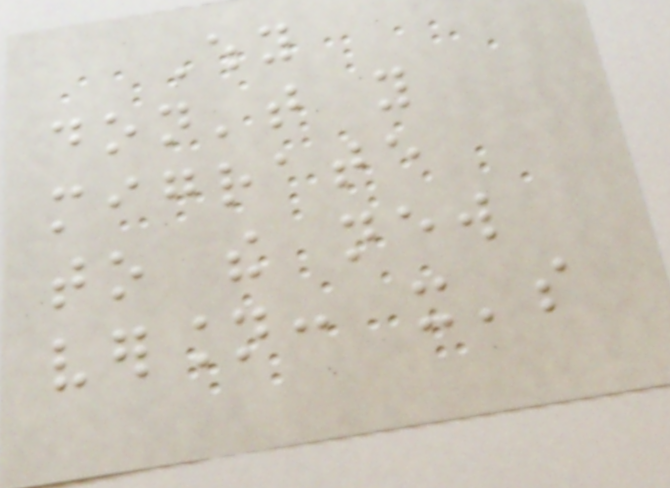Why
don't you
migrate
to the new
version: it's
